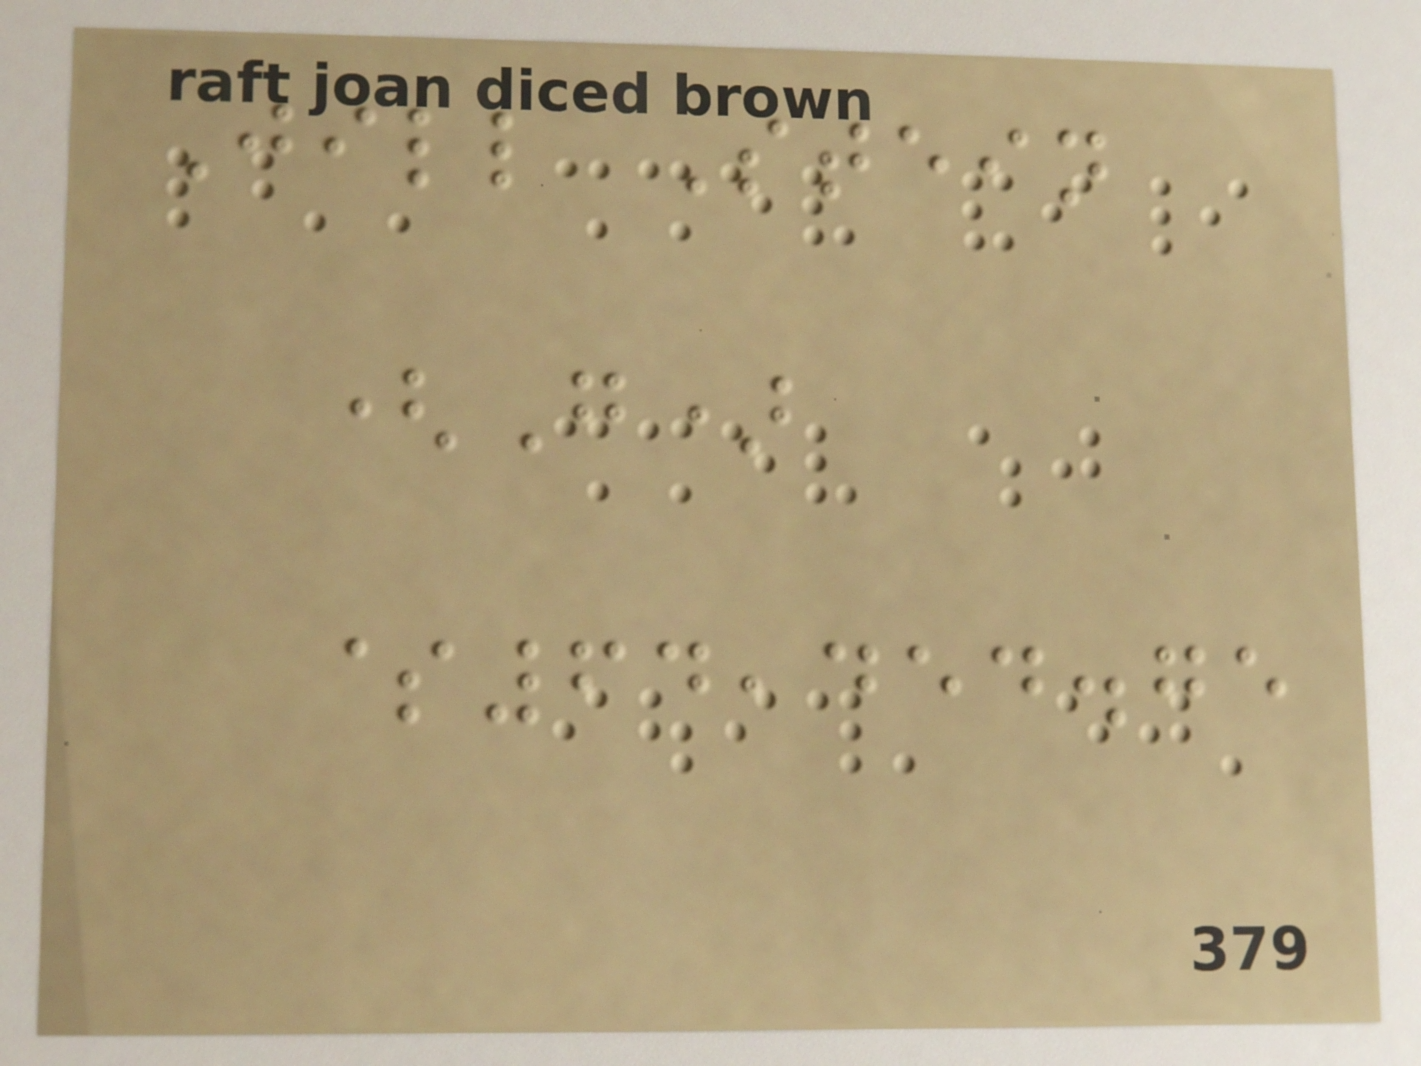Jill Stein
(G)
$64,454.75
